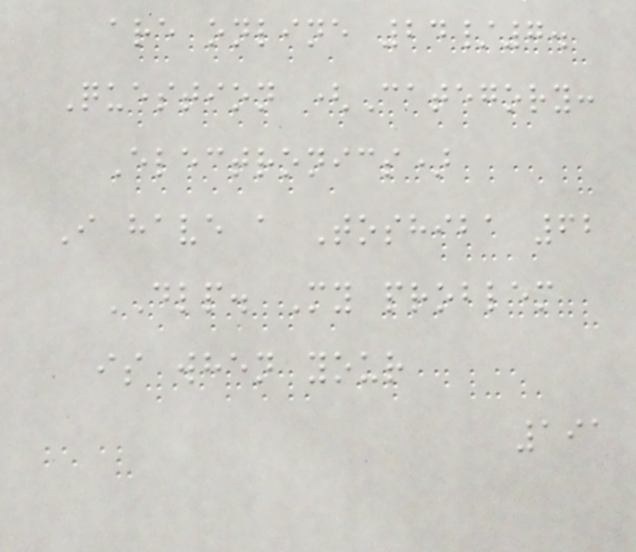are online 24/7.
Question (Category:
Electronics)
I have a Toshiba 62
DLP. My problem
is when your
191
